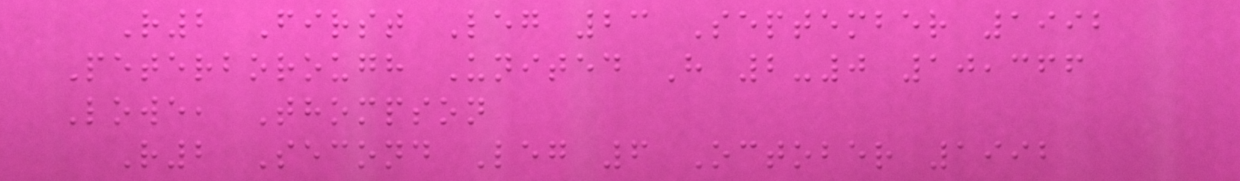R2 First Leg 23 September 1992
Peterborough United H 2-0 10,366
Lowe, Thompson
R2 Second Leg 6 October 1992
